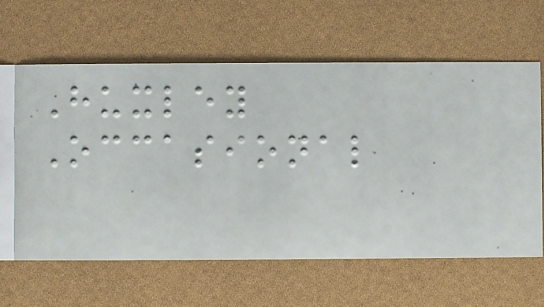Huxley
Occasional
